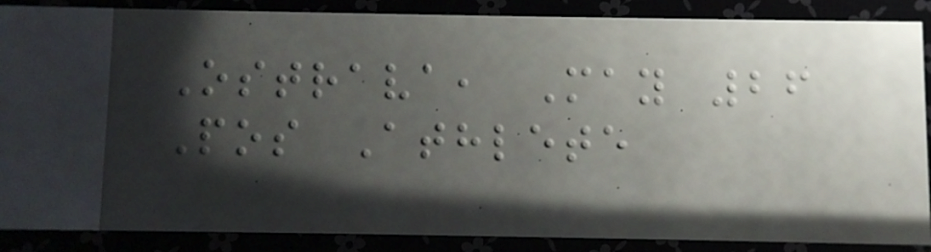Ostrava, May 26
Pos Athlete
